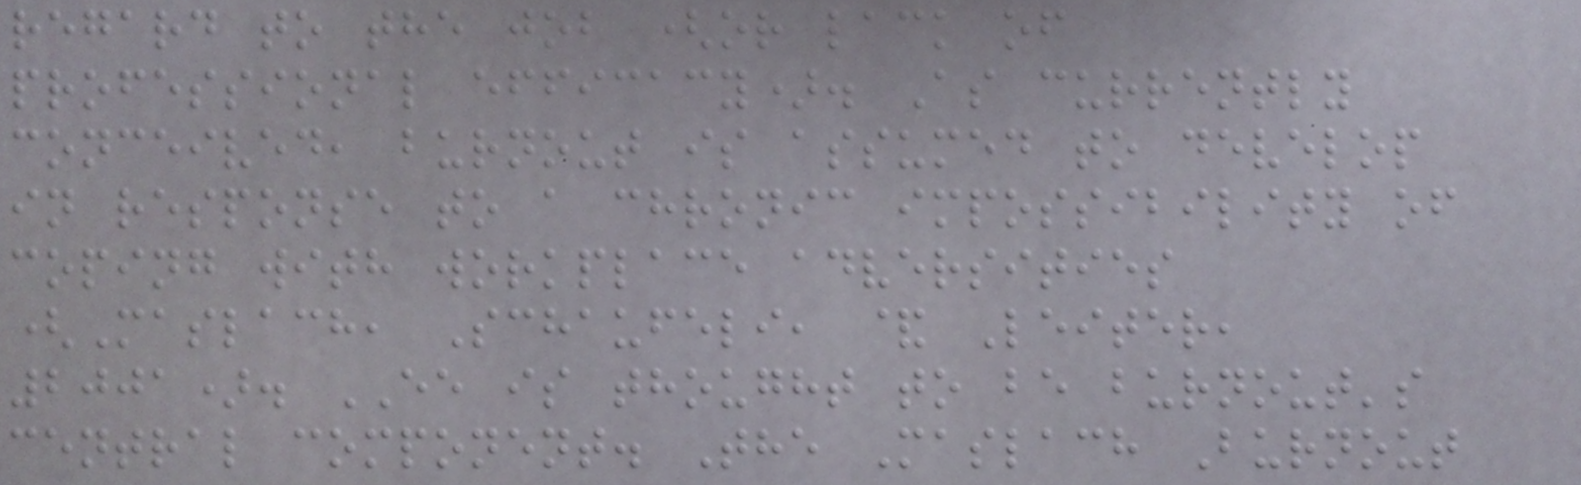regard to the job (or lack of
professional efficacy). As currently
conceived, burnout is assumed to develop
in response to a chronic impossibility of
coping with workplace adversities
(Maslach, Schaufeli, & Leiter,
2001). EE is thought to be burnout's
central component. The Maslach Burnout
